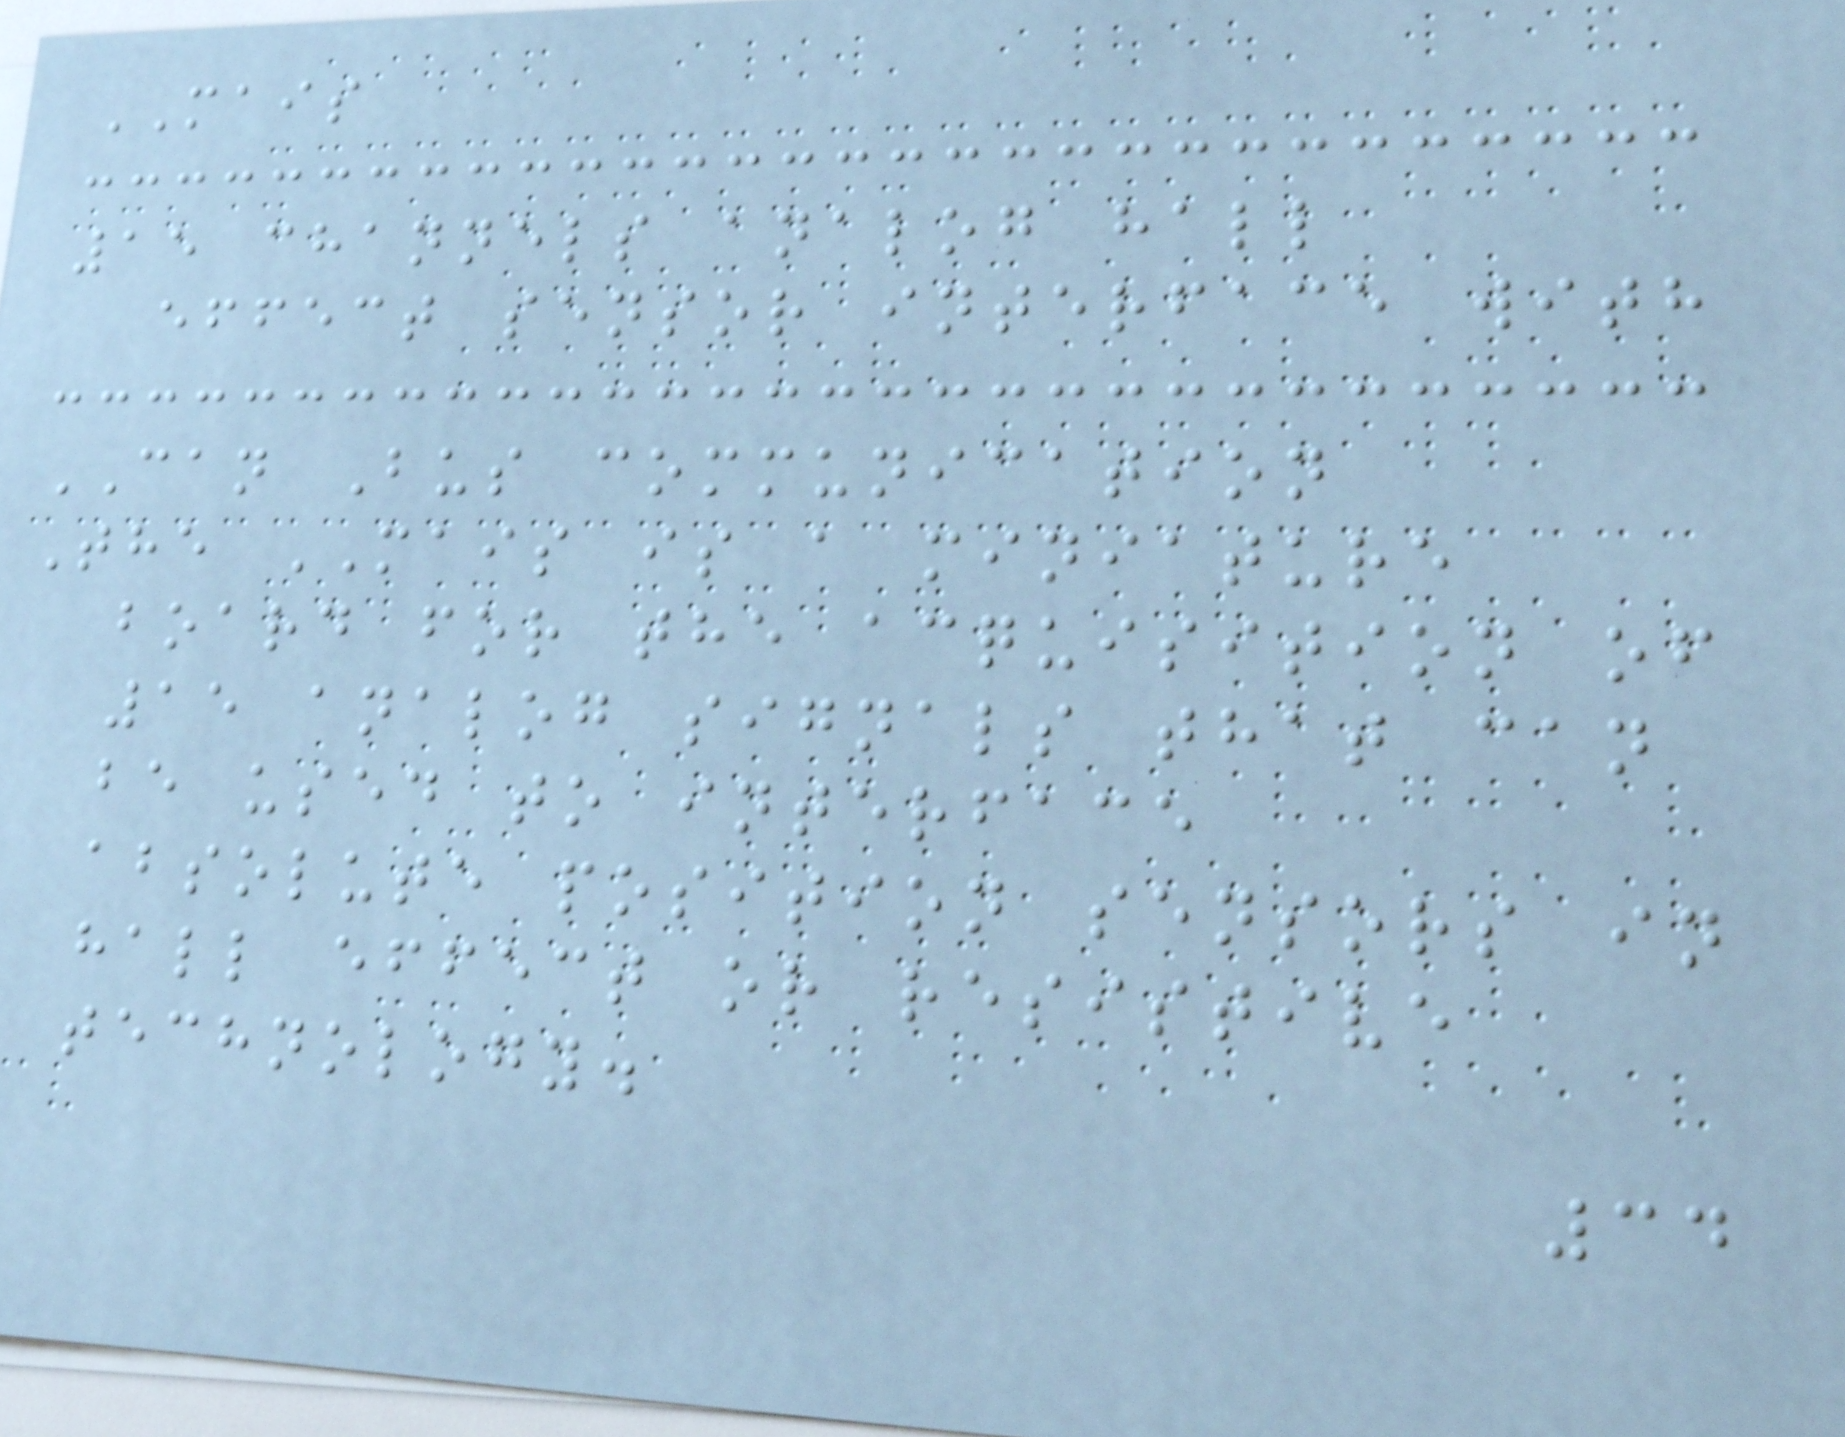MAIS
15 channels analog hall
effect sensor interface with
CAN Bus communication
The MAIS is a miniature
board for the acquisition of
15 analog signals that can
be used to interface
absolute position sensors in
hall effect or resistive
technology.
34
